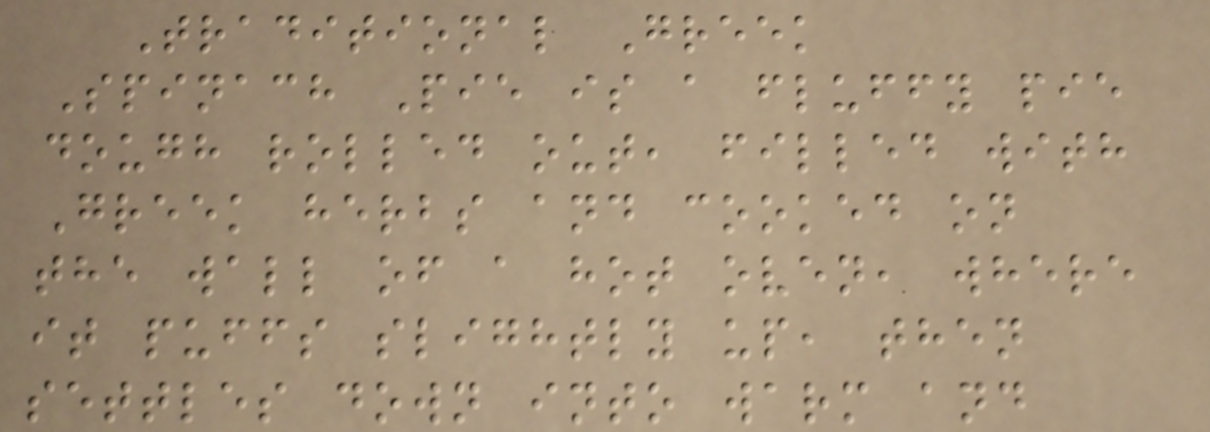Traditional Greek
Spinach Pie is a fluffy pie
dough rolled out, filled with
Greek herbs and cooked on
the wall of a hot oven, where
it puffs slightly up, then
settles down into warm and
